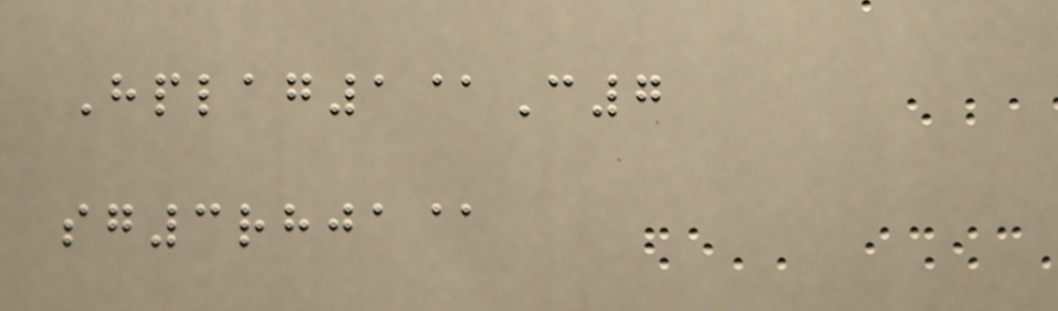Hplag1@C7
sg3rhja@
